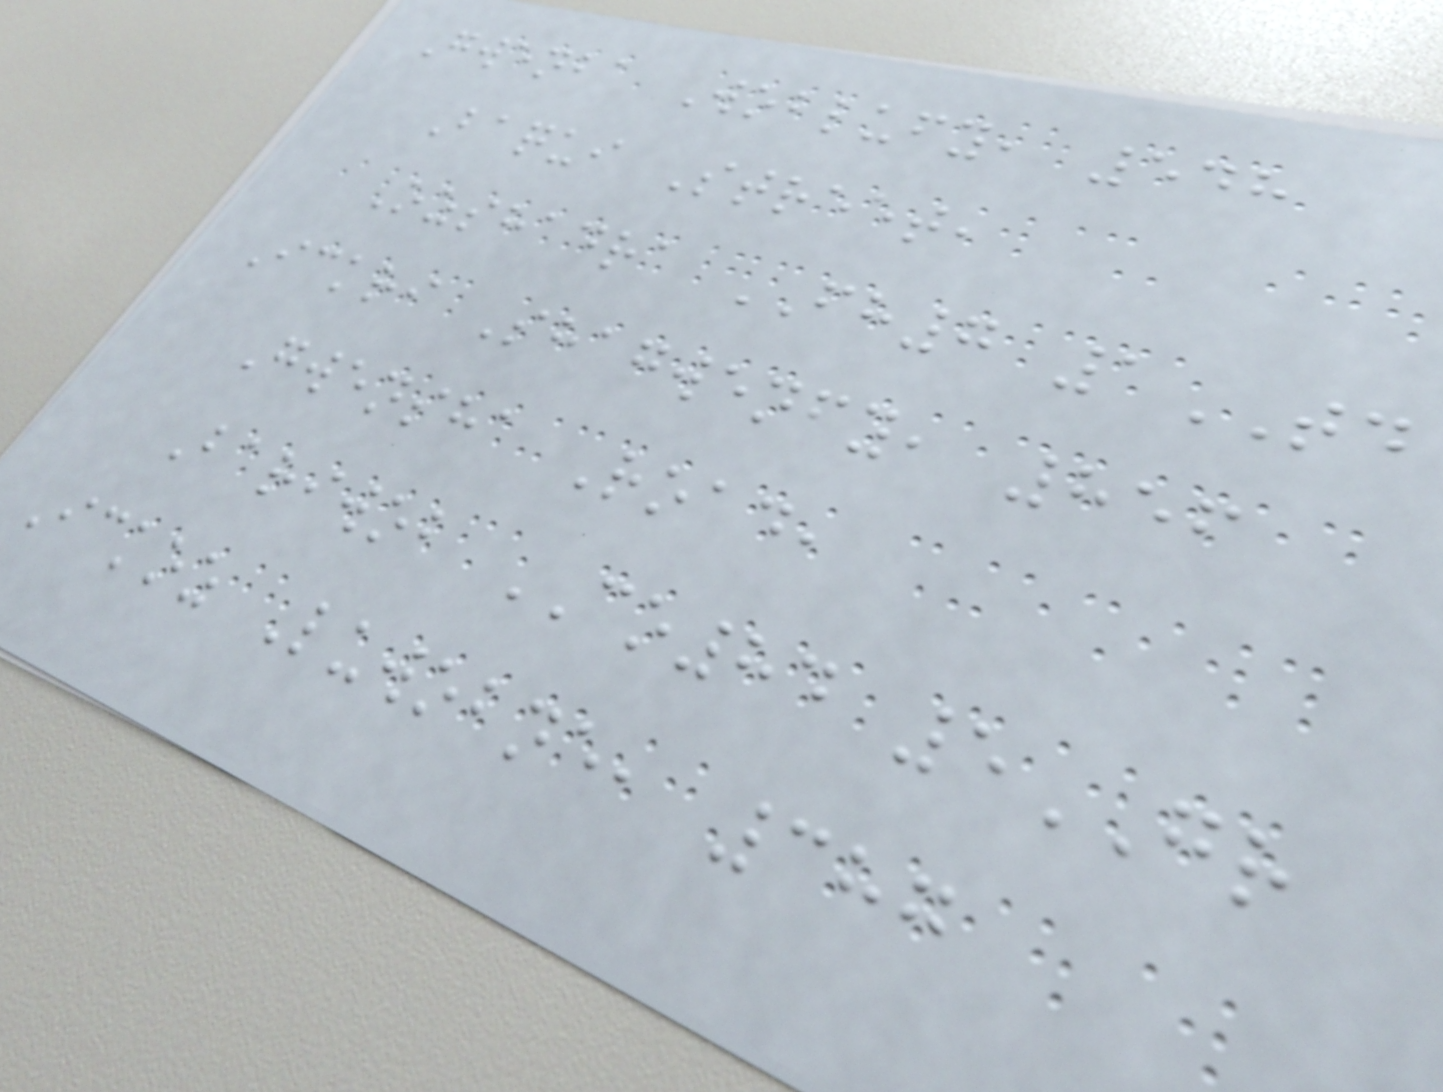Gwenba Woblufy, 548
Baqui Street,
Ozshadra FH7 1TD
Ickri Shagwenfy, 856
Gwensha Road,
Bariwob CO84 5GR
Ickoz Luwobne, 387
